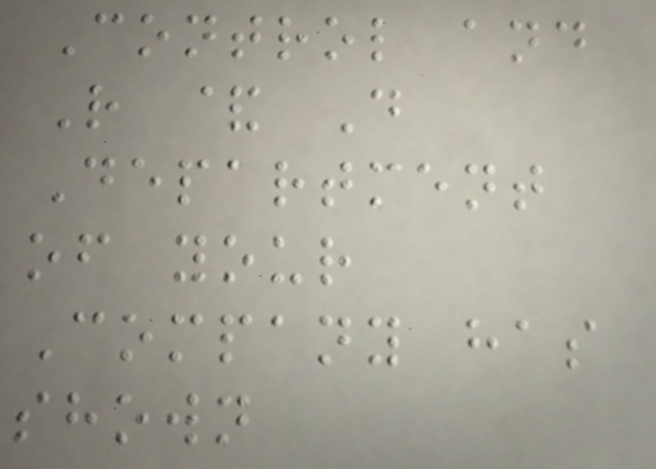Control and
R & D
Department
of your
Company has
shown
